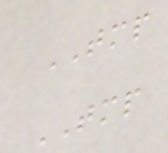TMP
TMP
